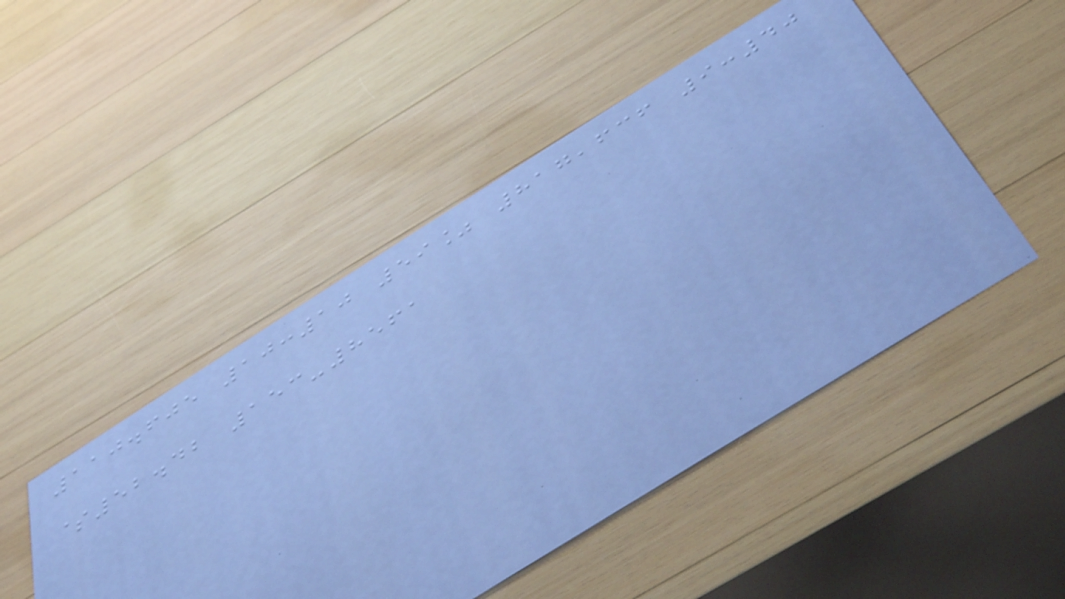110.605 10:10 59% 817,636 9:40
$52.42 153-8561
